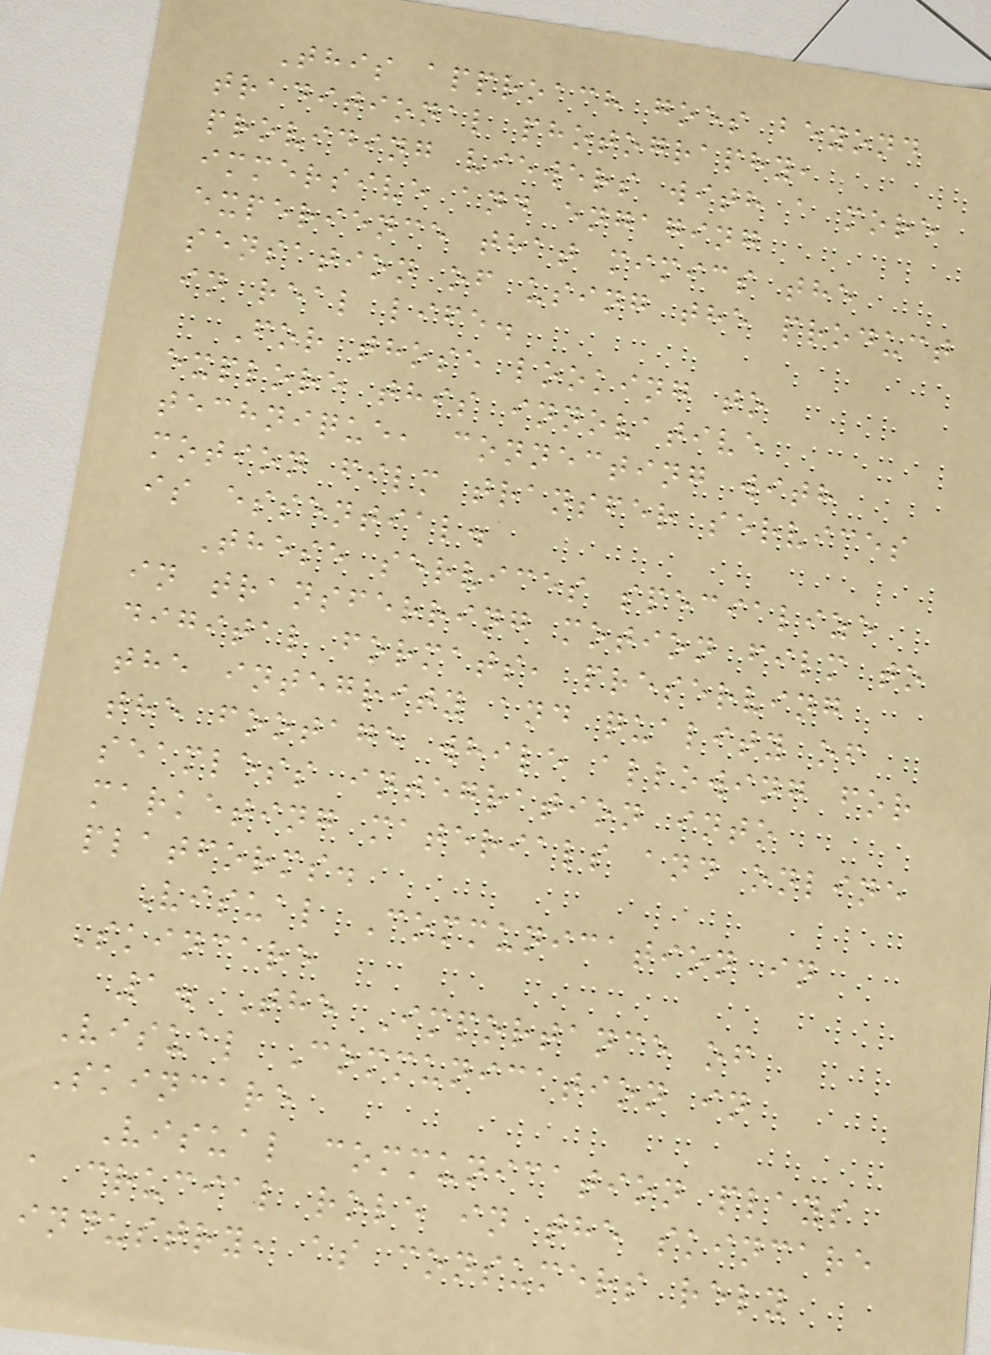This approach goes beyond
traditional photography,
providing viewers with a more
immersive and engaging
experience that mimics the
sensation of using the product
in real life.
For those looking to
explore this innovative
technique, connecting with
motion film transfer services
is essential.
These services specialize
in transferring motion film to
digital formats, preserving
the integrity and quality of
the footage while allowing for
seamless integration into
marketing materials and online
platforms.
Visual Communication in
Skincare
1. The Importance of
Visual Communication in
Skincare
Visual communication plays
a crucial role in the skincare
industry, as consumers rely
